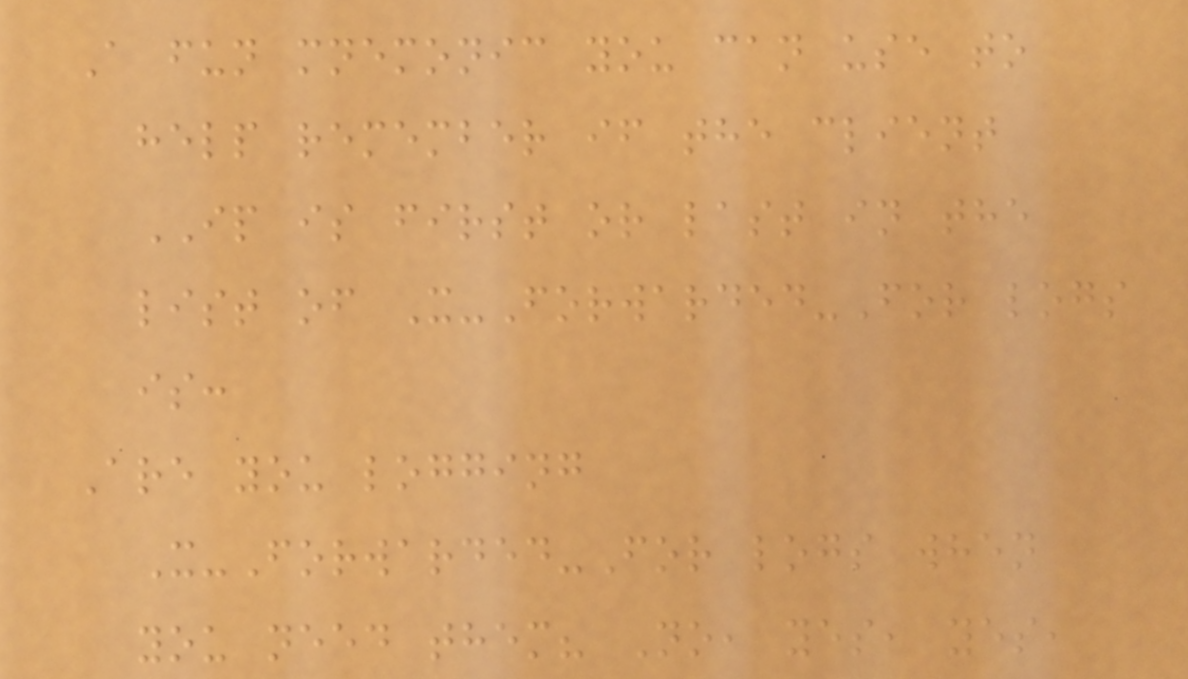A fun mnemonic you can use to
help remember if the client
IP is first or last in the
list of X-Forwarded-For logs
is:
Are you logging
X-Forwarded-For logs when
you need them? No, yes, yes,
